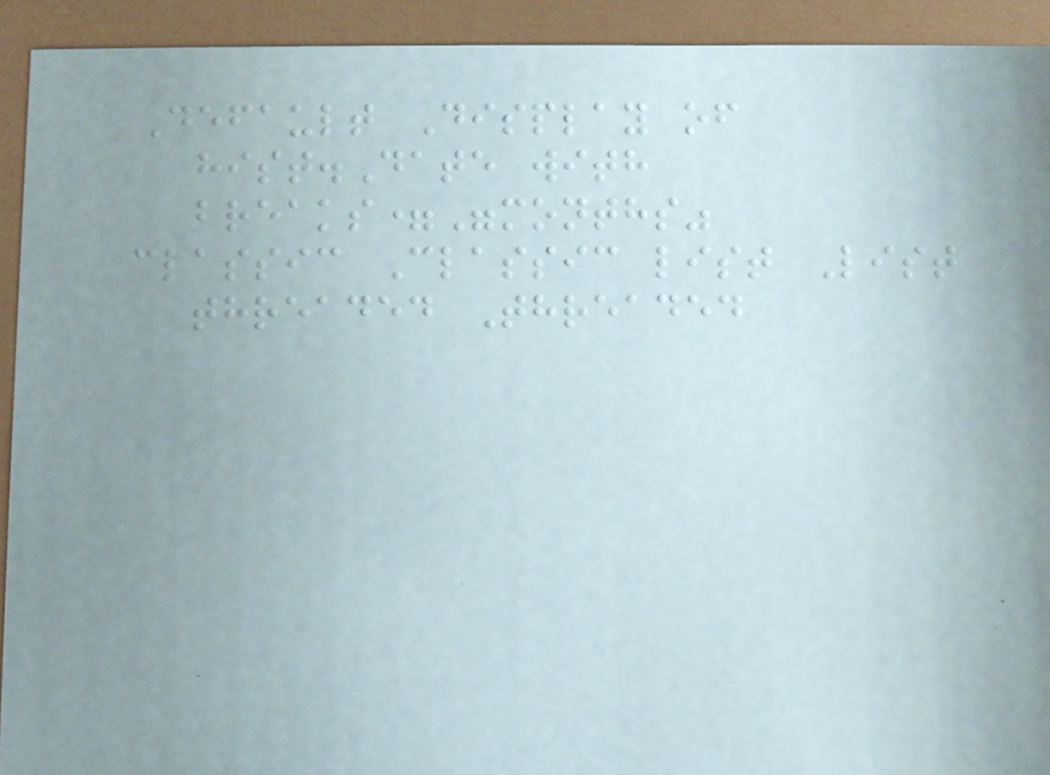Default Display of
hist.Date with
breaks="months"
classic Classic list List
threaded Threaded
